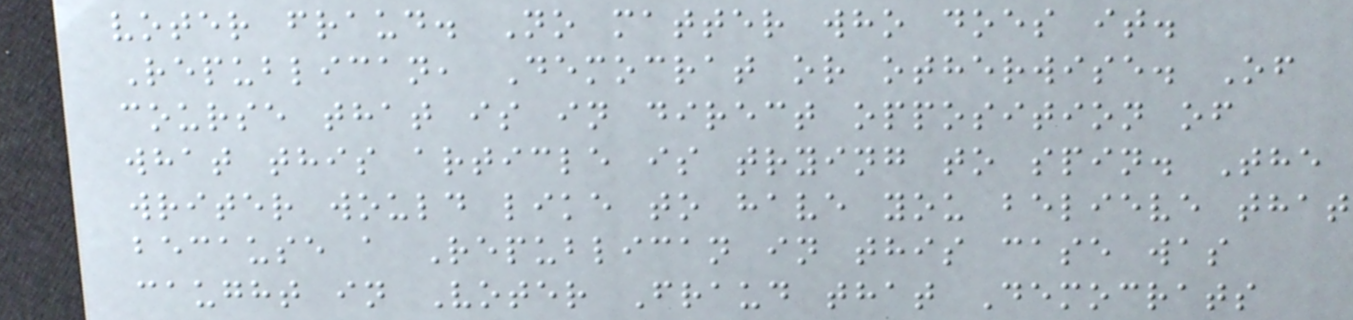voter fraud. No matter who does it.
Republican, Democrat or otherwise. Of
course that is in direct opposition of
what this article is trying to spin. The
writer would like to have you believe that
because a Republican in this case was
caught in Voter Fraud that Democrats
